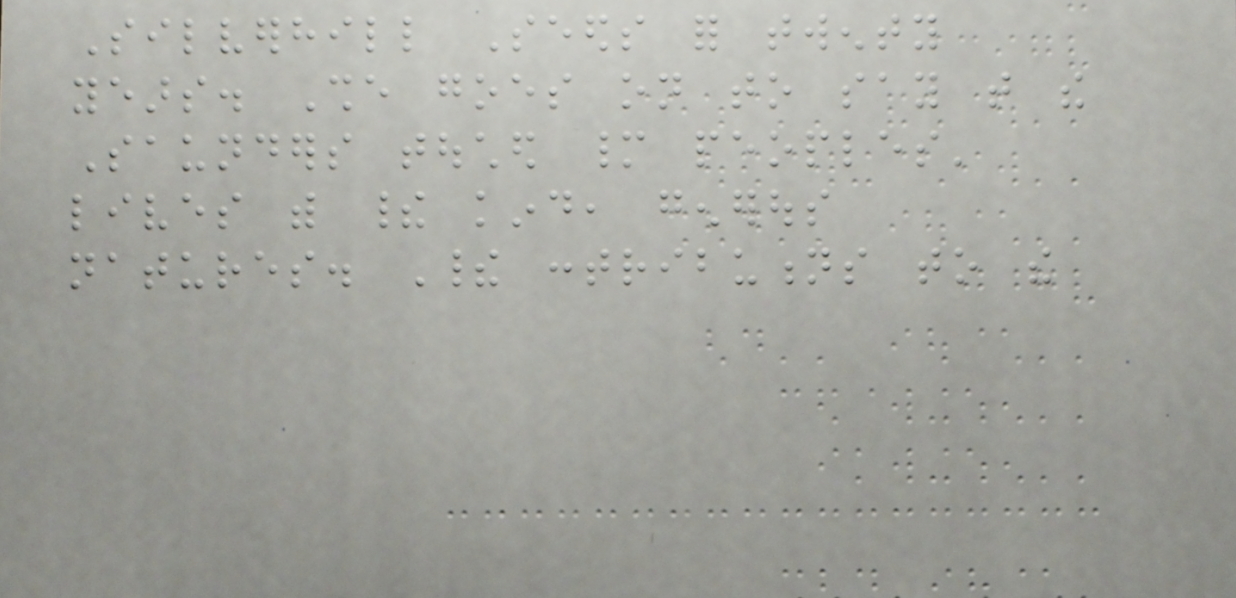Silverhill Seeds for twenty
years. She goes on to say that the
Saunders touched many peoples'
lives with their kind, generous
natures. Their contributions to the
